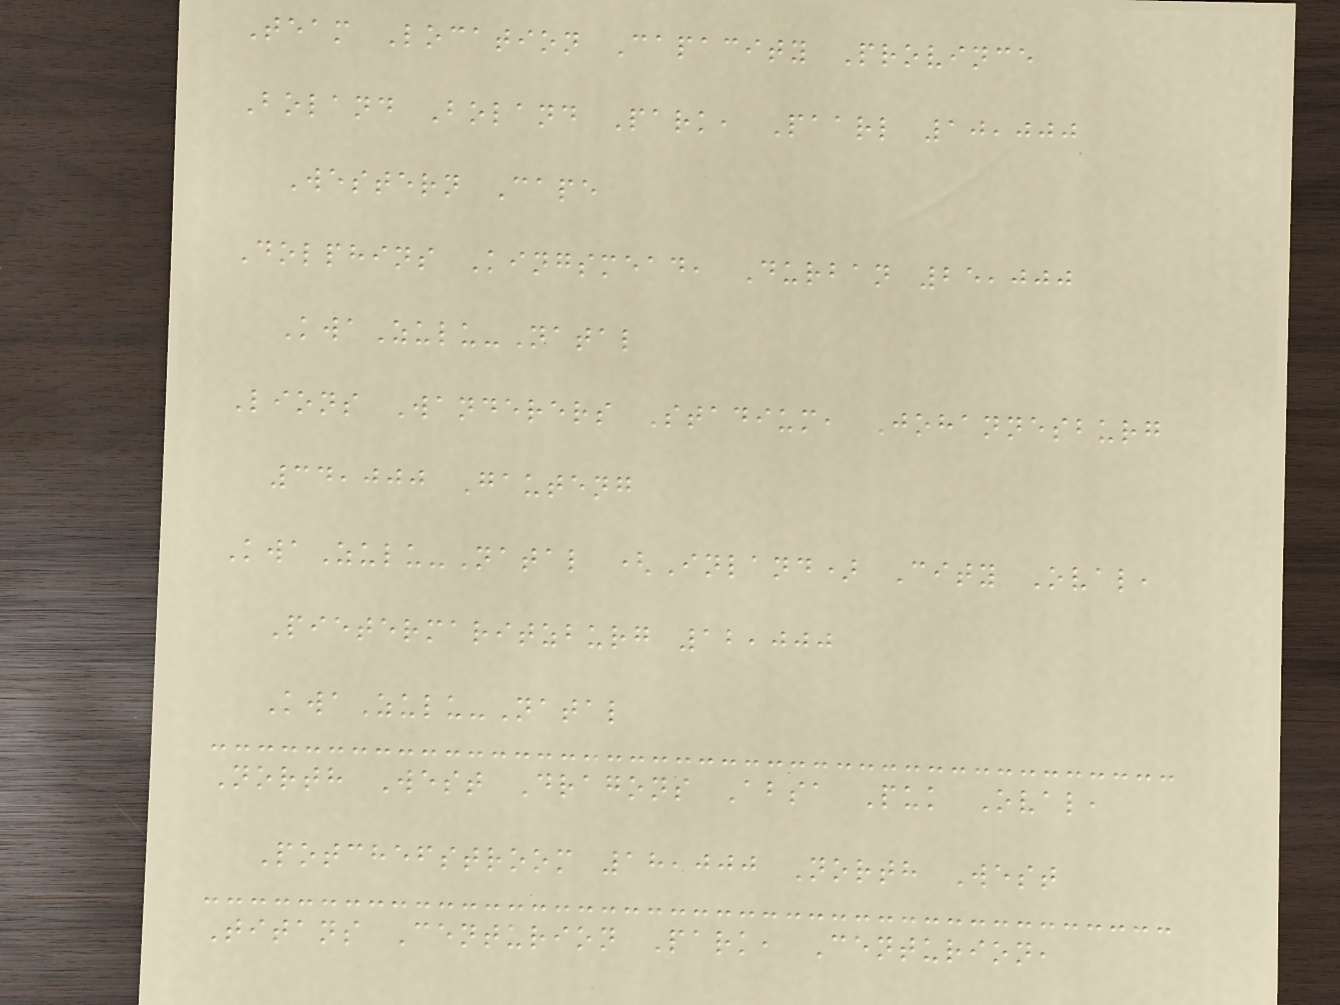Team Location Capacity Province
Boland Boland Park, Paarl 10,000
Western Cape
Dolphins Kingsmead, Durban 25,000
KwaZulu-Natal
Lions Wanderers Stadium, Johannesburg
34,000 Gauteng
KwaZulu-Natal (Inland) City Oval,
Pietermaritzburg 12,000
KwaZulu-Natal
North West Dragons Absa Puk Oval,
Potchefstroom 18,000 North West
Titans Centurion Park, Centurion,
